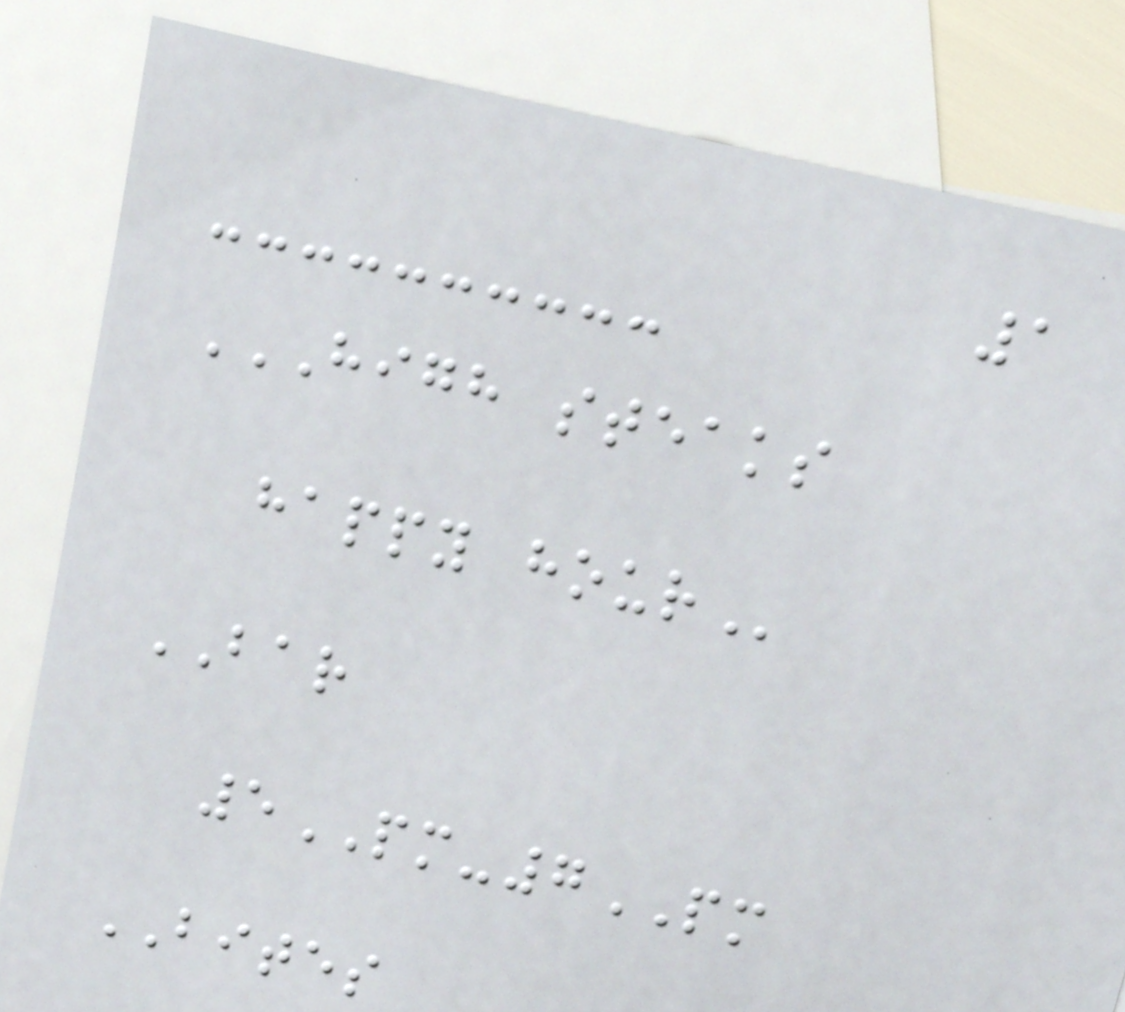1
HIGH STEAKS
HAPPY HOUR
BAR
5PM-7PM
BITES
